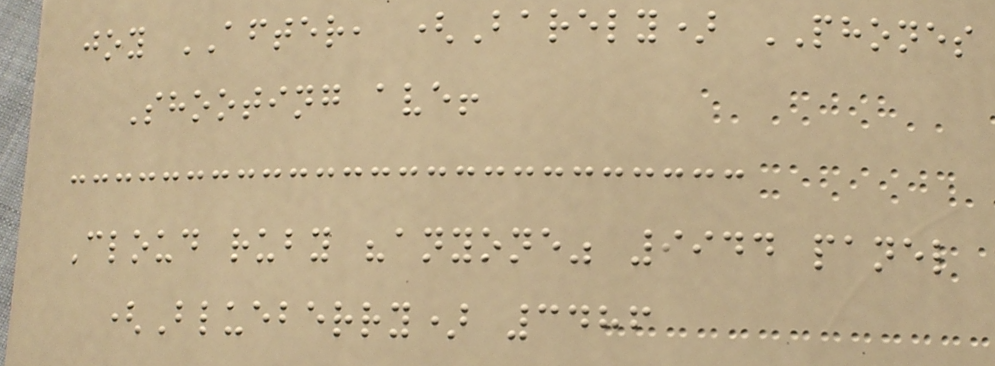joy AFTER, (Barely) PHONES
Shooting ave!
Cloud ruby "anyone" 9944 panel
(Blueberry) 3486
